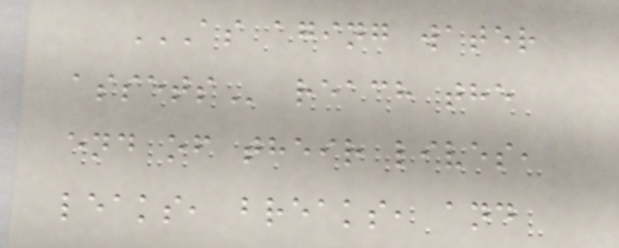AS AGING WATER
ASSETS reach the
end of their lives,
leaks, breaks, and
